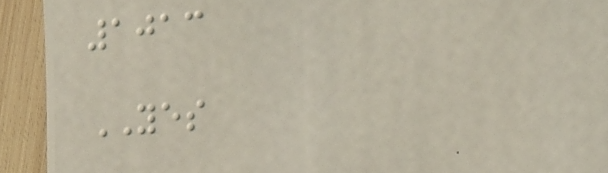1013
YES
